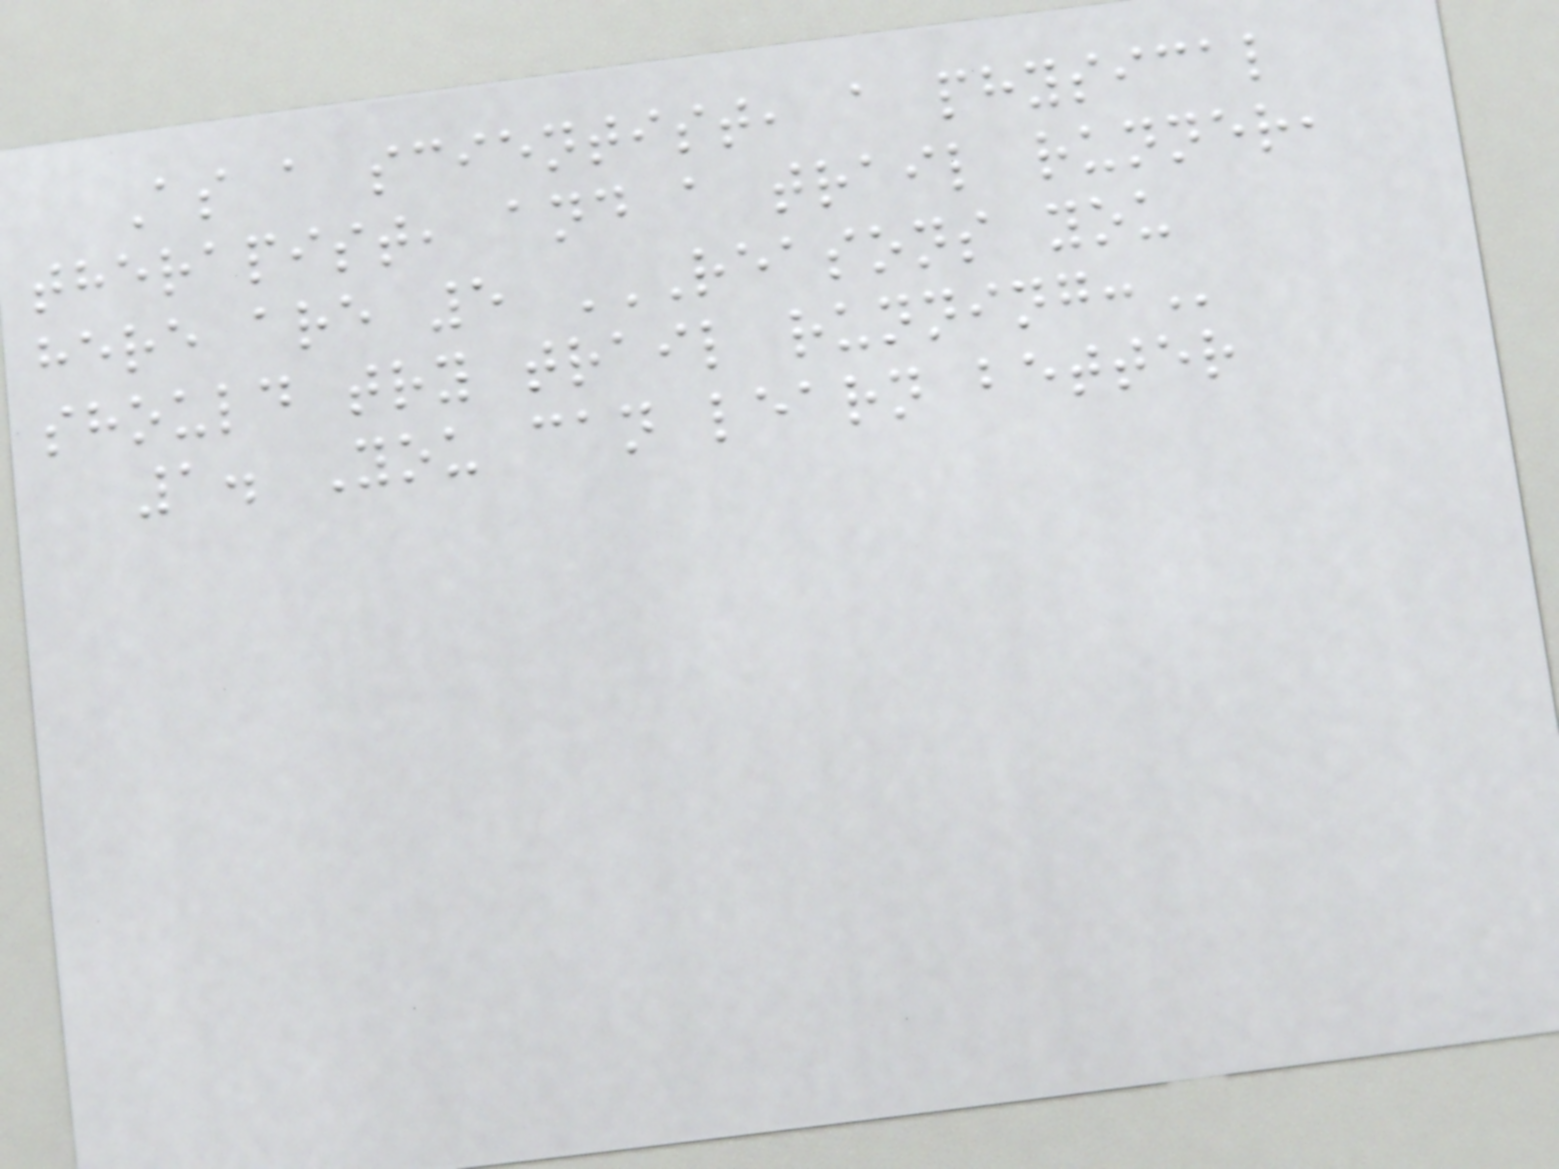As a scientist, a physical
therapist, and a trail runner,
here are 5 REASONS YOU
SHOULD TRY TRAIL RUNNING:
1. You can learn better
